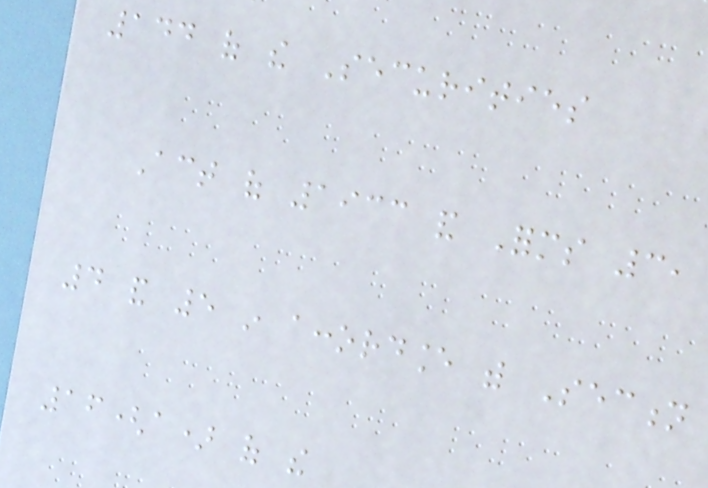144 of the Securities
Act of 1933 and Forms 3,
4 and 5 in accordance with Section
16(a) of the
